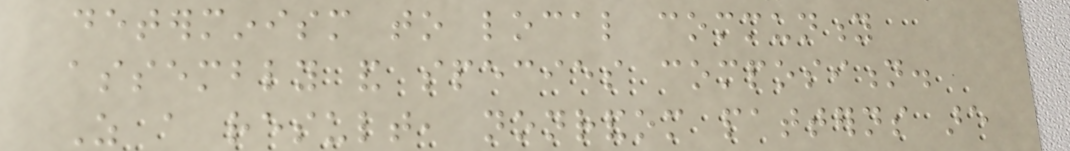determinism to local community
assembly and species composition.
As a result, nonrandom patterns are
